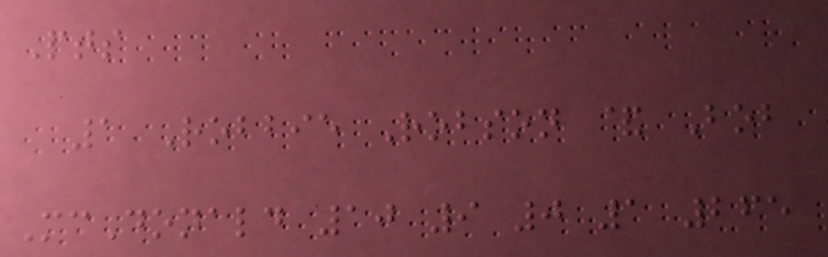Pts
1 Robbie Robson & Bob
McDonald 10 9 0 1 265
